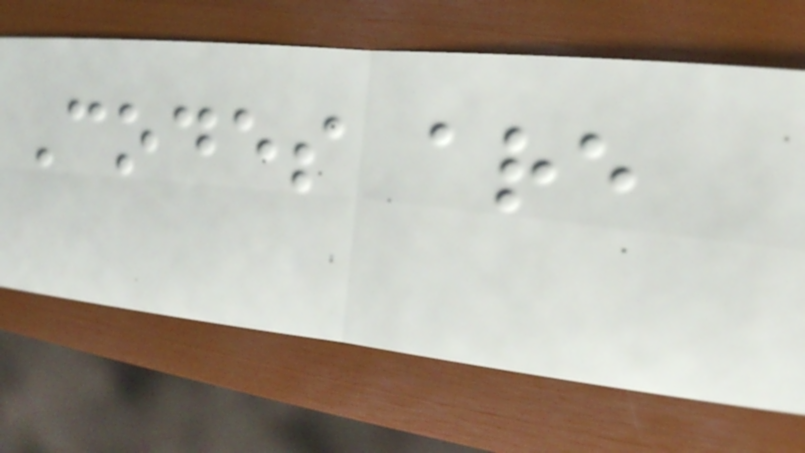Codes are
